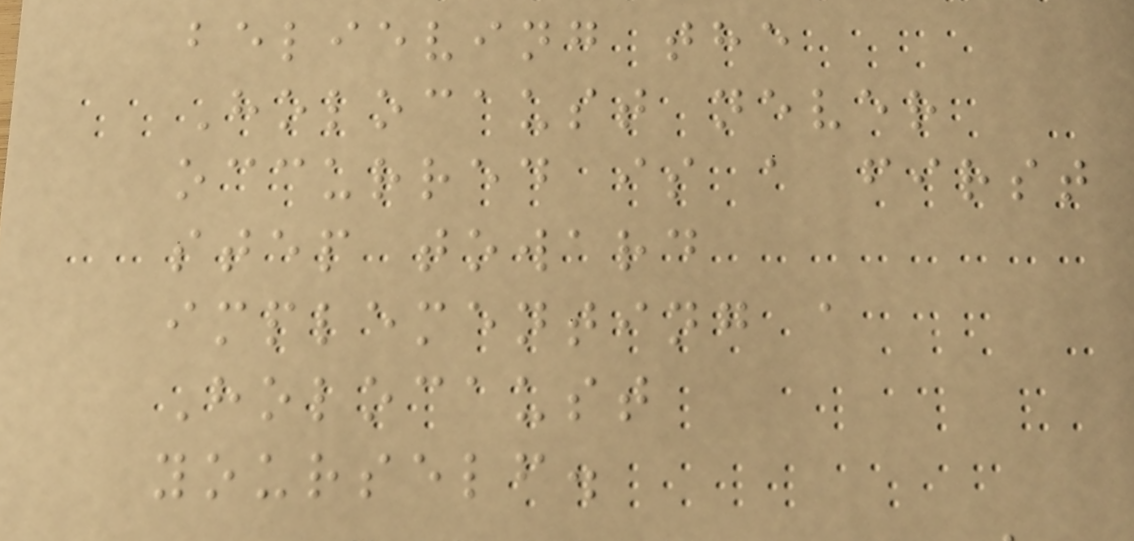believing the
Holocaust never
occurred is a first
step toward
implementing a
Holocaust
yourself.
